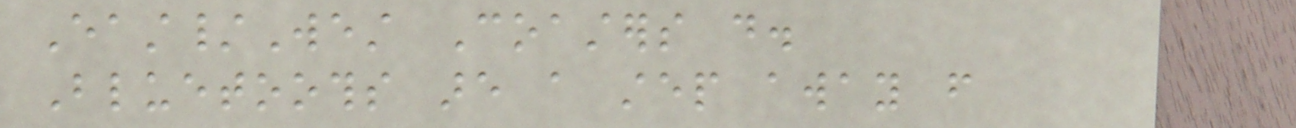East/West Coasters do.
Bluetooths are a step away from
